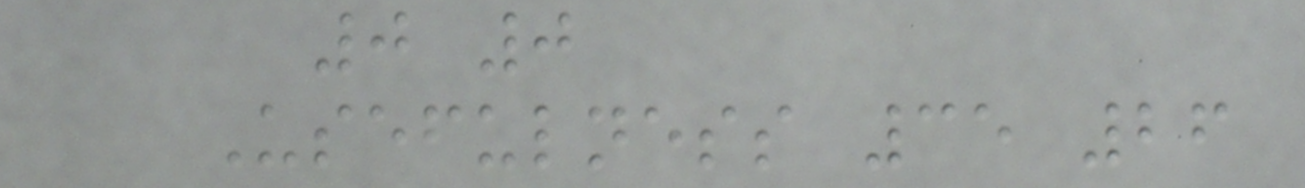0 0
Usefulness 35 26
